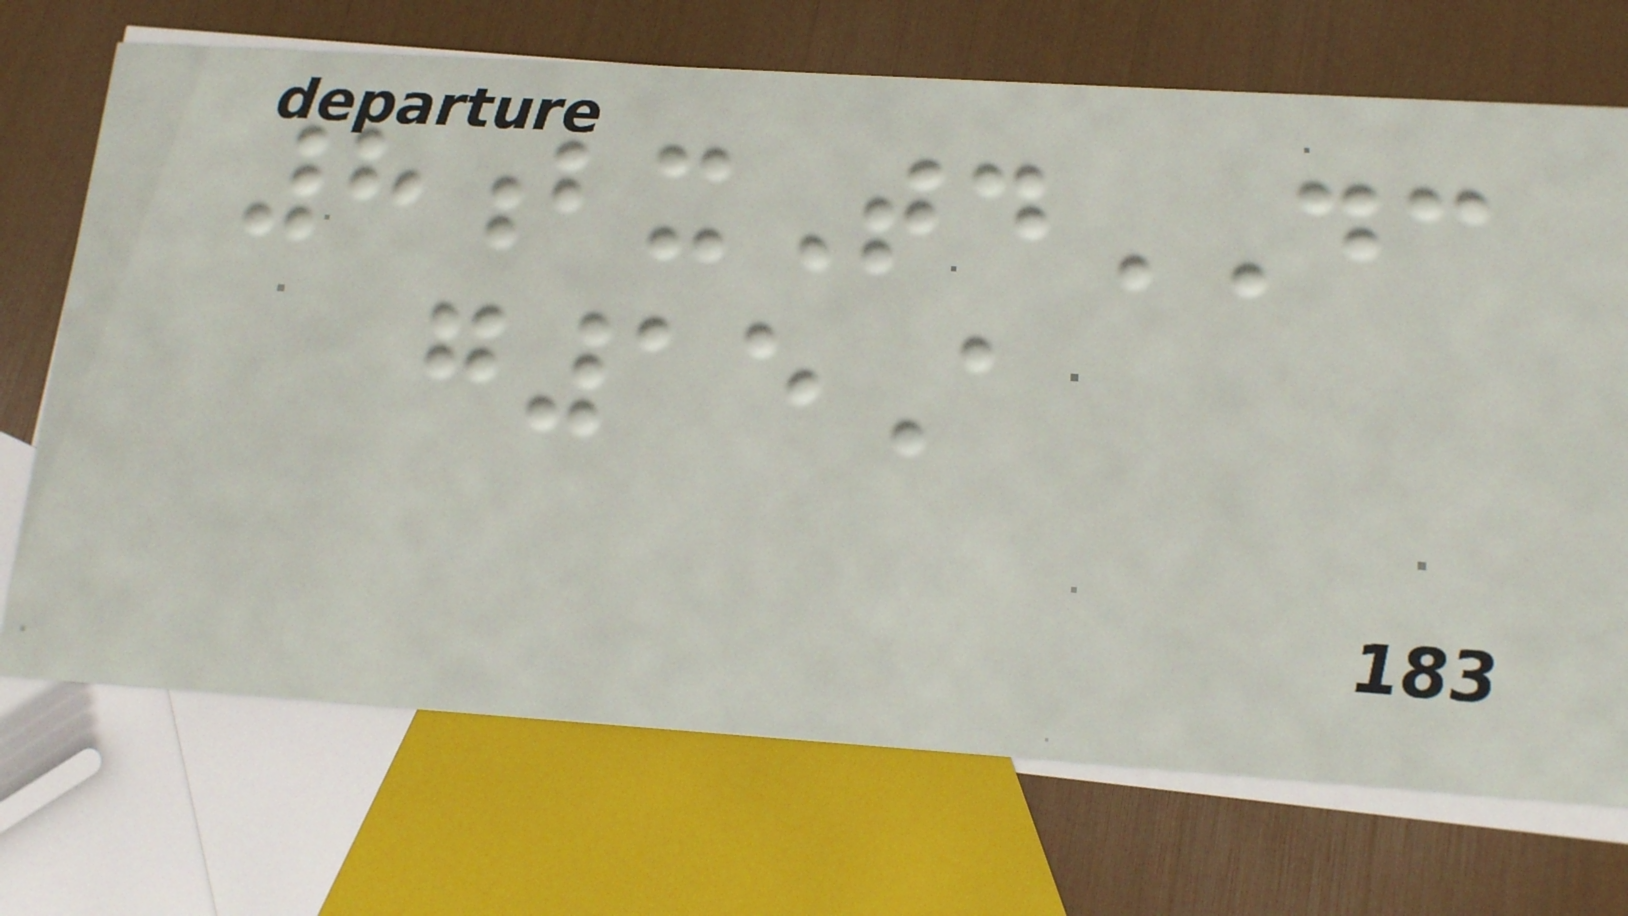8bxTdDC
g15A
